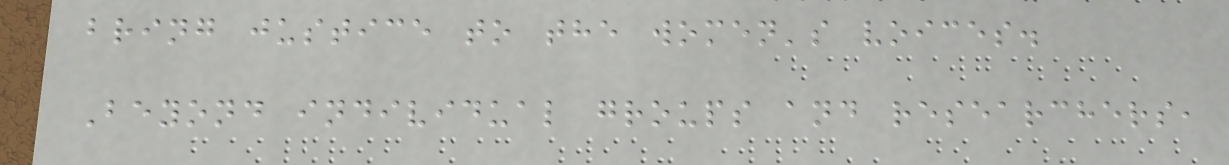bring justice to the women's voices.
Beyond individual groups and researchers,
